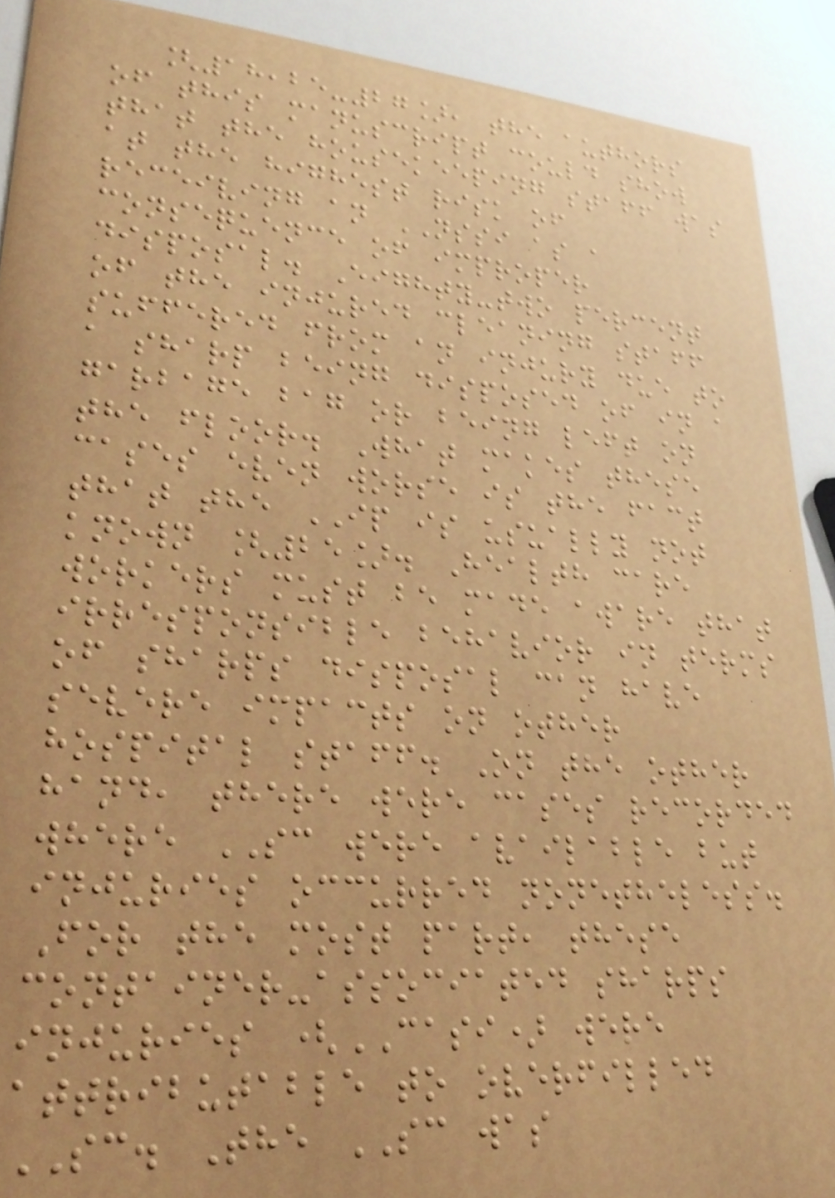[18,25-27], the authors
of this manuscript could show
that the housekeeping staff was
at the highest risk of
receiving an NSSI as a
consequence of improper
disposal. Eighty-two percent
of the injured cleaning staff
suffered from an injury due to
a sharp being disposed of in a
garbage bag or being left on
the floor. What makes these
cases even worse is the fact
that the IP is usually not
known [25]. Health care
workers must be made aware that
irresponsible behavior in terms
of sharps disposal can have
severe impacts on other
hospital staff. On the other
hand, there were cases recorded
where SC were available but
injuries occurred nonetheless.
For the most part, these
container-associated sharps
injuries (CASI) were
attributable to overfilled
SC. The SC was
